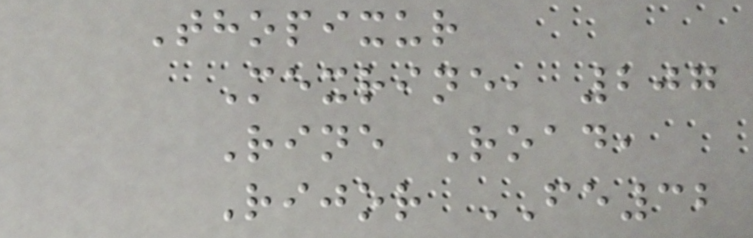Thopixur
Mexrine, 207
Rine Road,
Rijor FE32
